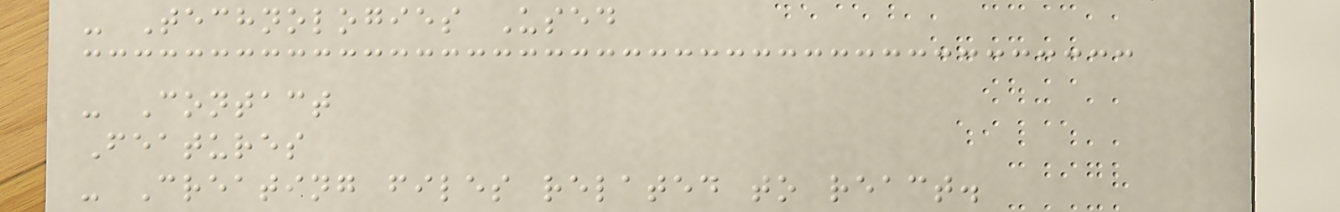- Technologies Used
- Contact
Features
- Creating files related to react.
